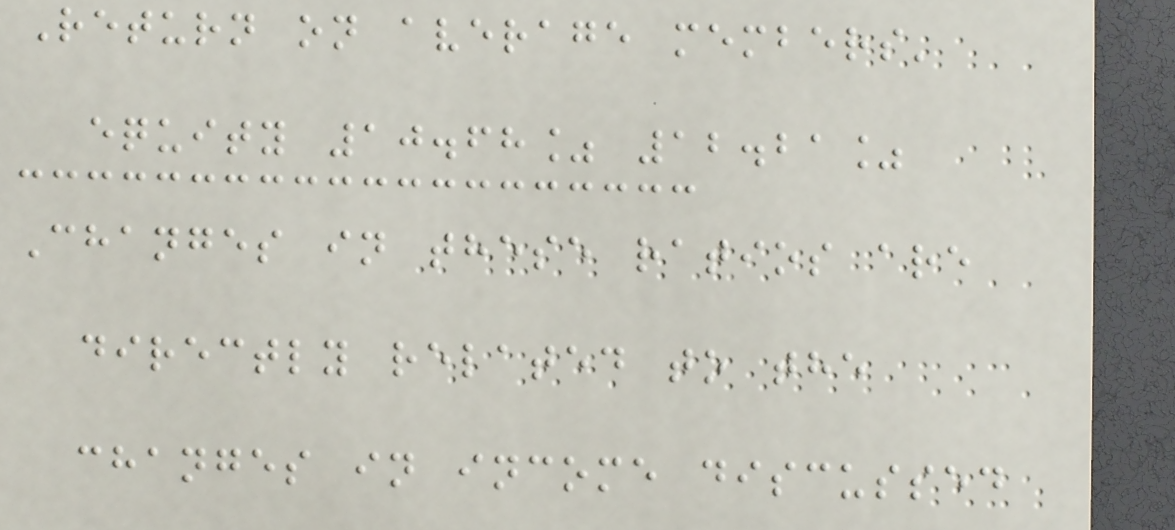Return on average members'
equity 10.68% 12.21%
Changes in these ratios are
directly related to the
changes in income discussed
